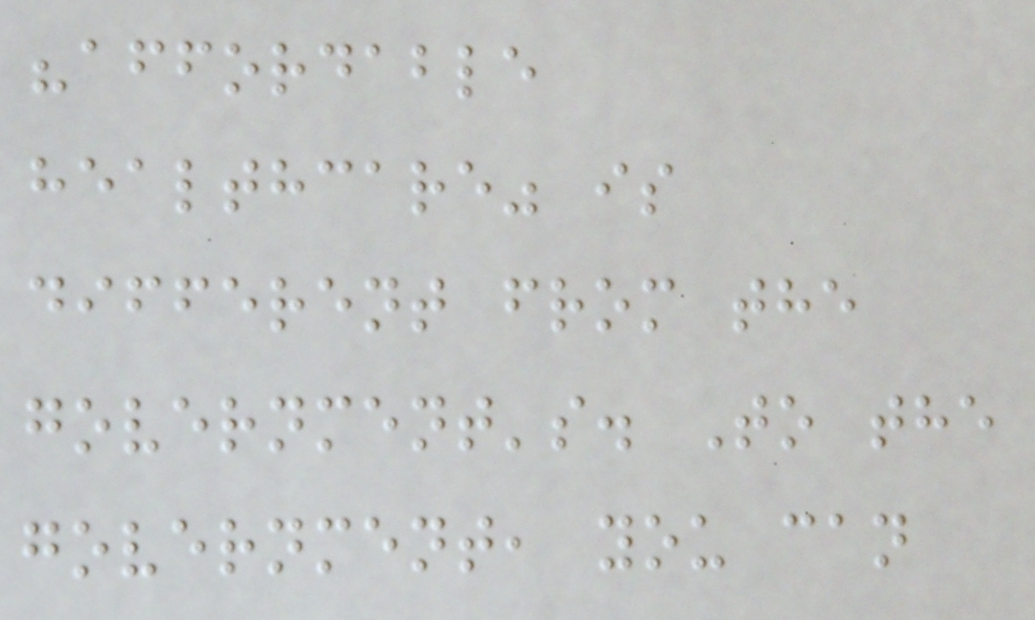"affordable
healthcare" is
different from the
government's. To the
government, you can
